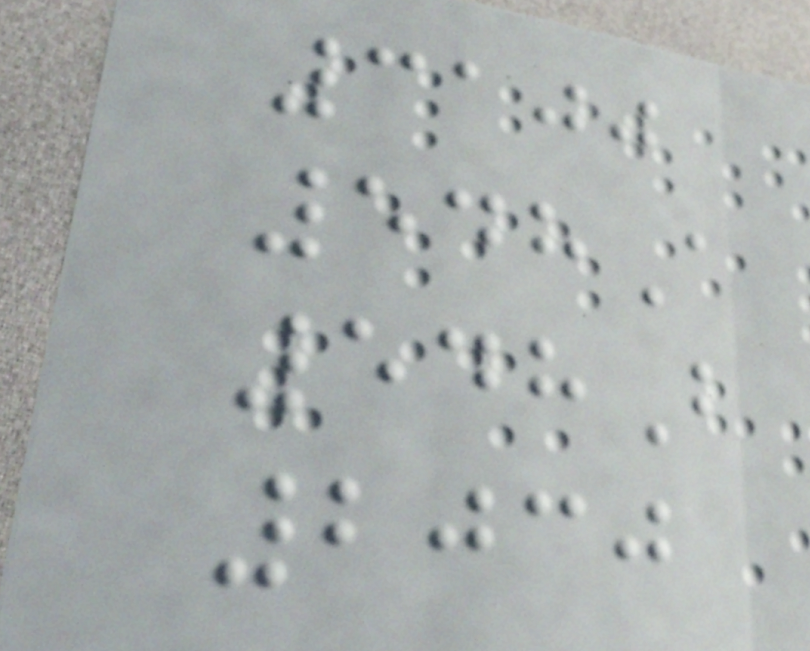3100
548A
548B
2030
